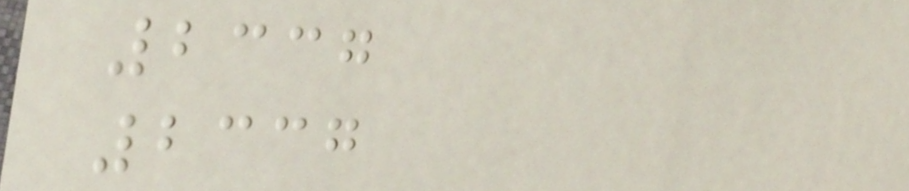2337
2337
